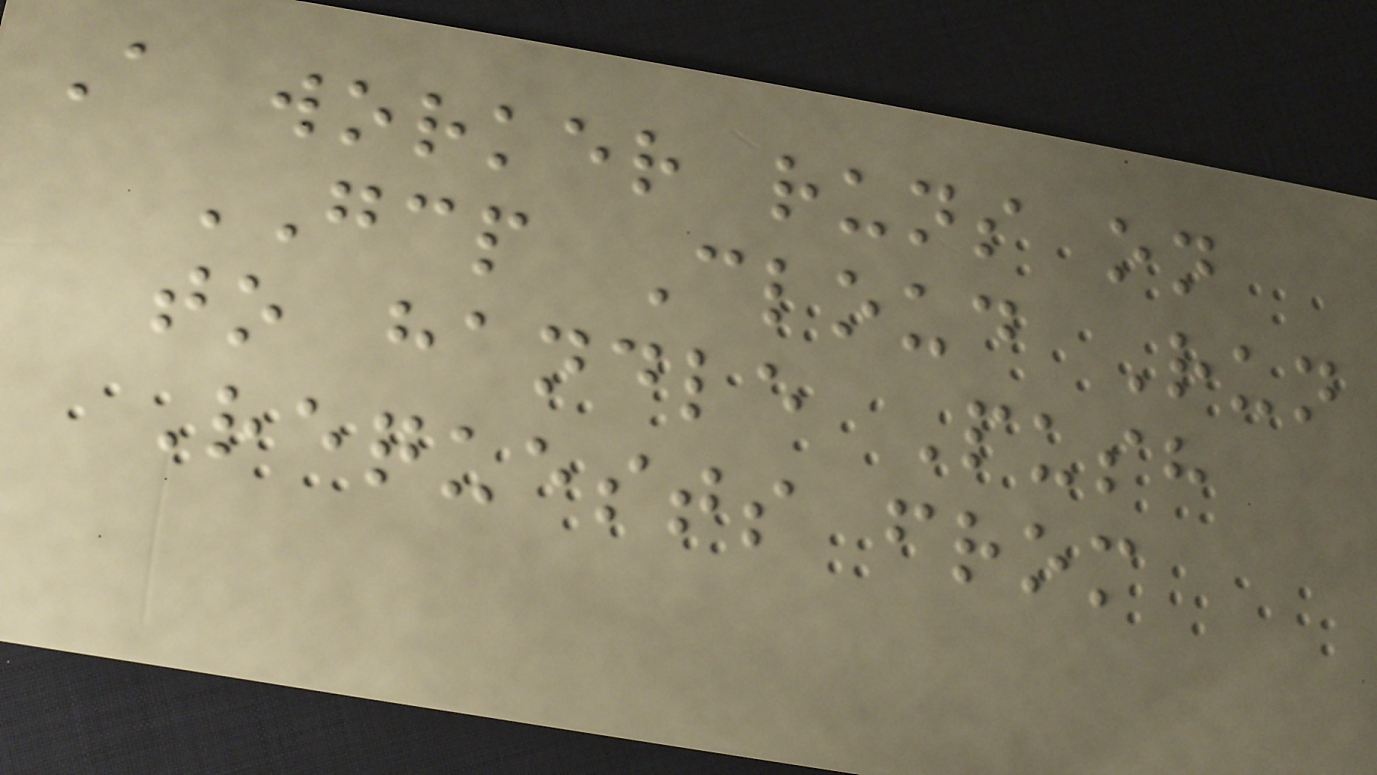A worker runs on
GCP Cloud Run
to handle Push
Requests from
